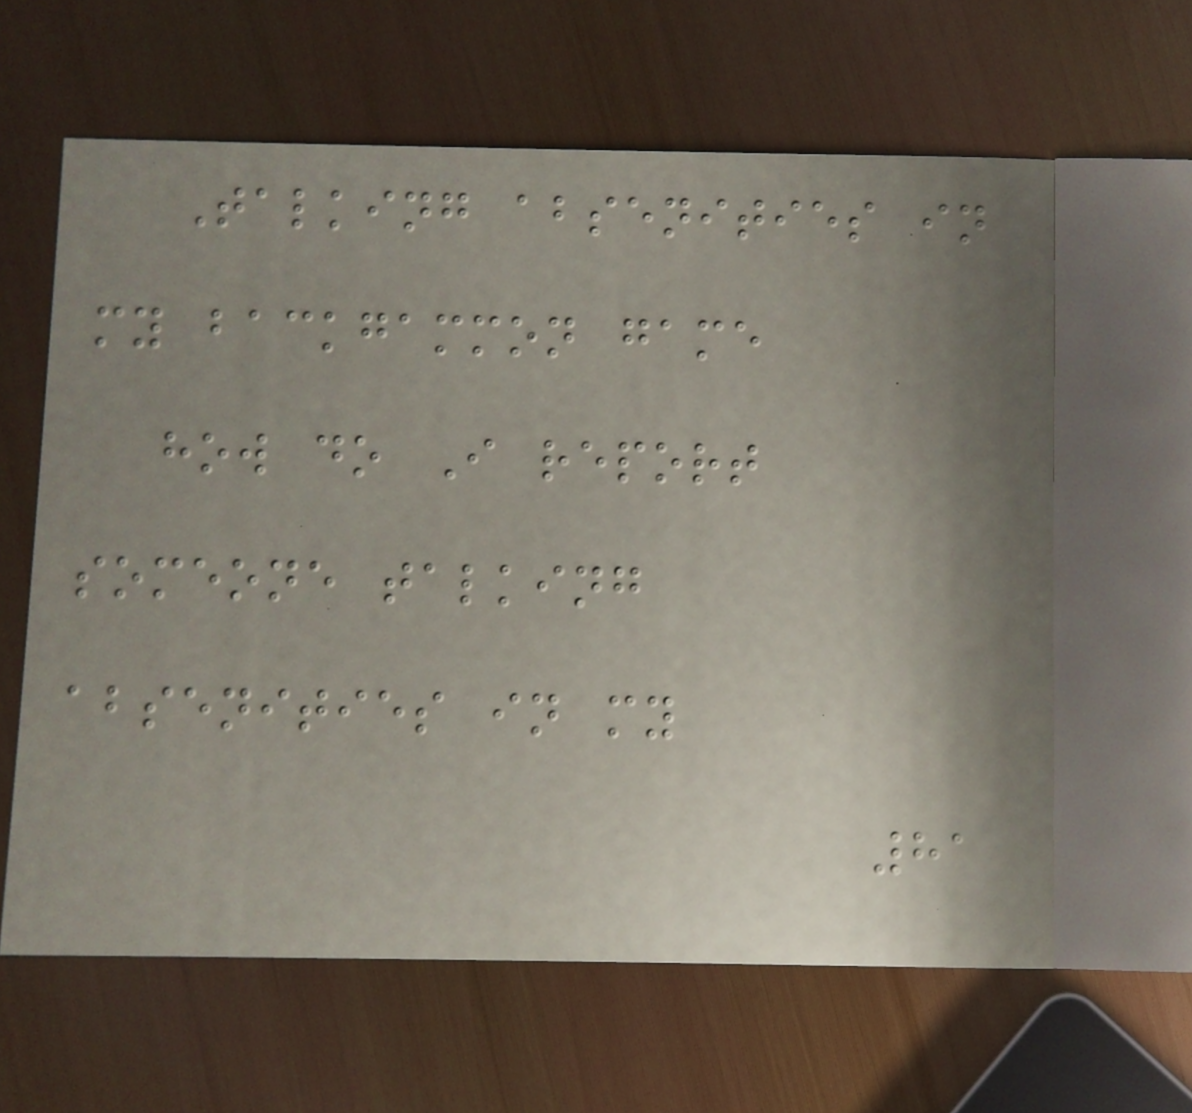Talking absenities in
my backgammon game
how do I report
someone talking
absenities in my
81
